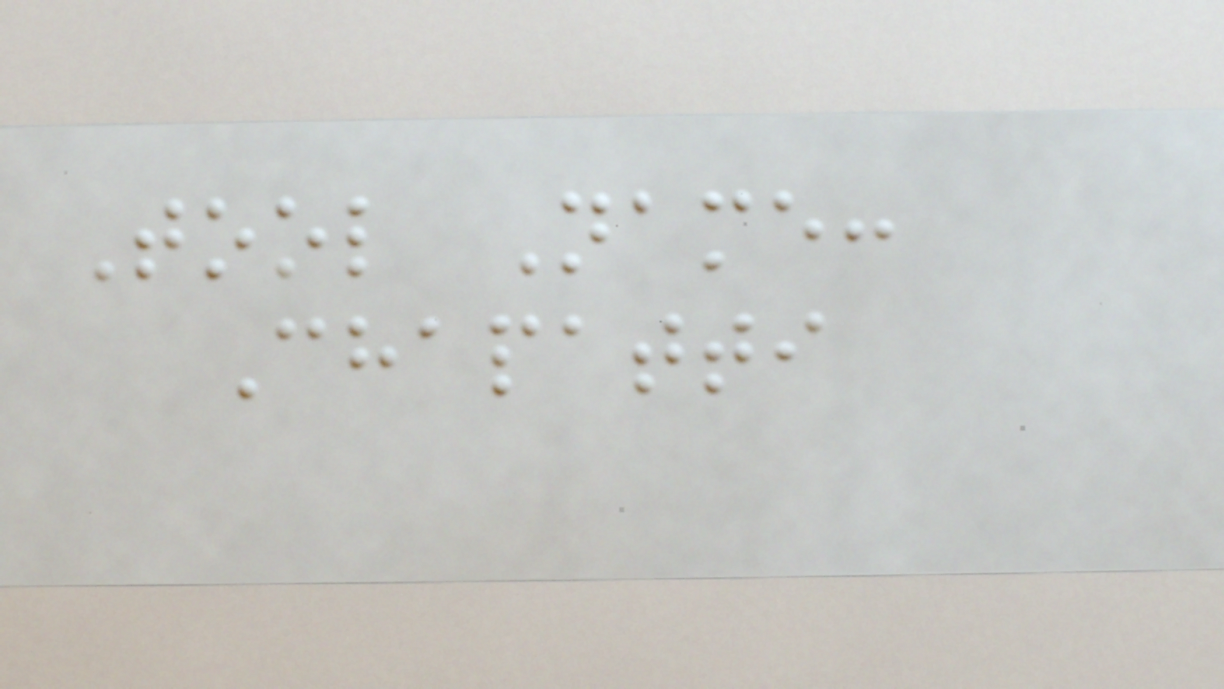Tool Name:
Chapatti
